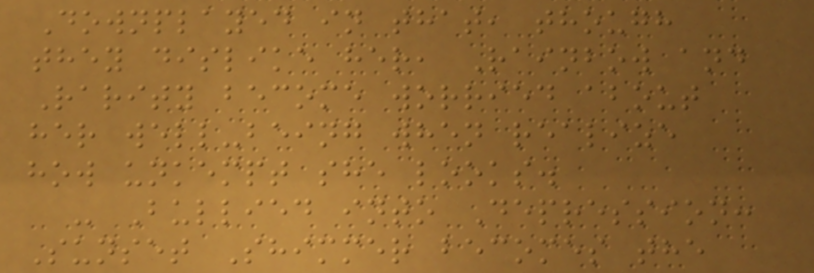Downplayed in that, though
they dislike her, Rainbow and
Rarity become worried about
her well-being when realize
how unkempt she looks.
- Bullied into Depression:
Sunset Shimmer becomes the
